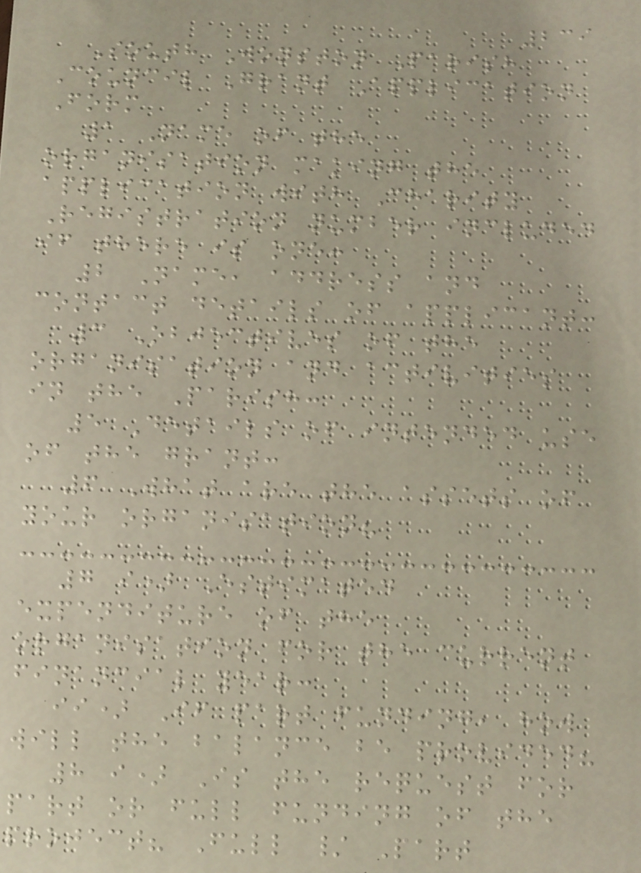239
South Wonston Parish
Council Grant Application
Form
1 Name of the
organisation making the
application with Charity
Registration number included
if there is one:
2 Name, address and
contact details of applicant:
3 Objectives of the
organisation and activities
in the Parish:
5 Details of intended use
of the grant:
6 What are the assets of
your organisation?
7 i) Estimated
expenditure of the
organisation for the current
financial year:
ii) If part funding, how
will the balance be provided?
8 i) Is the request for
part or full funding of the
project? Full / Part
